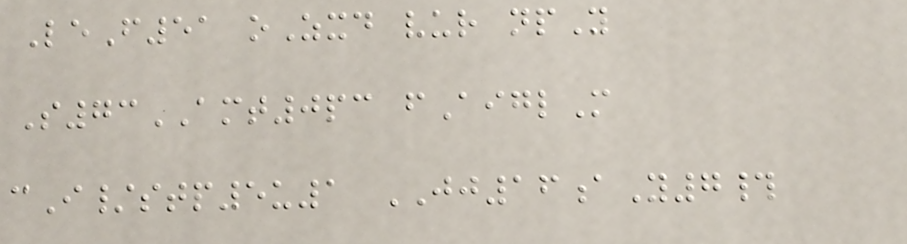LeF51 oZxd vur npY
S73AMT0pc fAiglM
cI/stp5u1 JJ16aY7#
